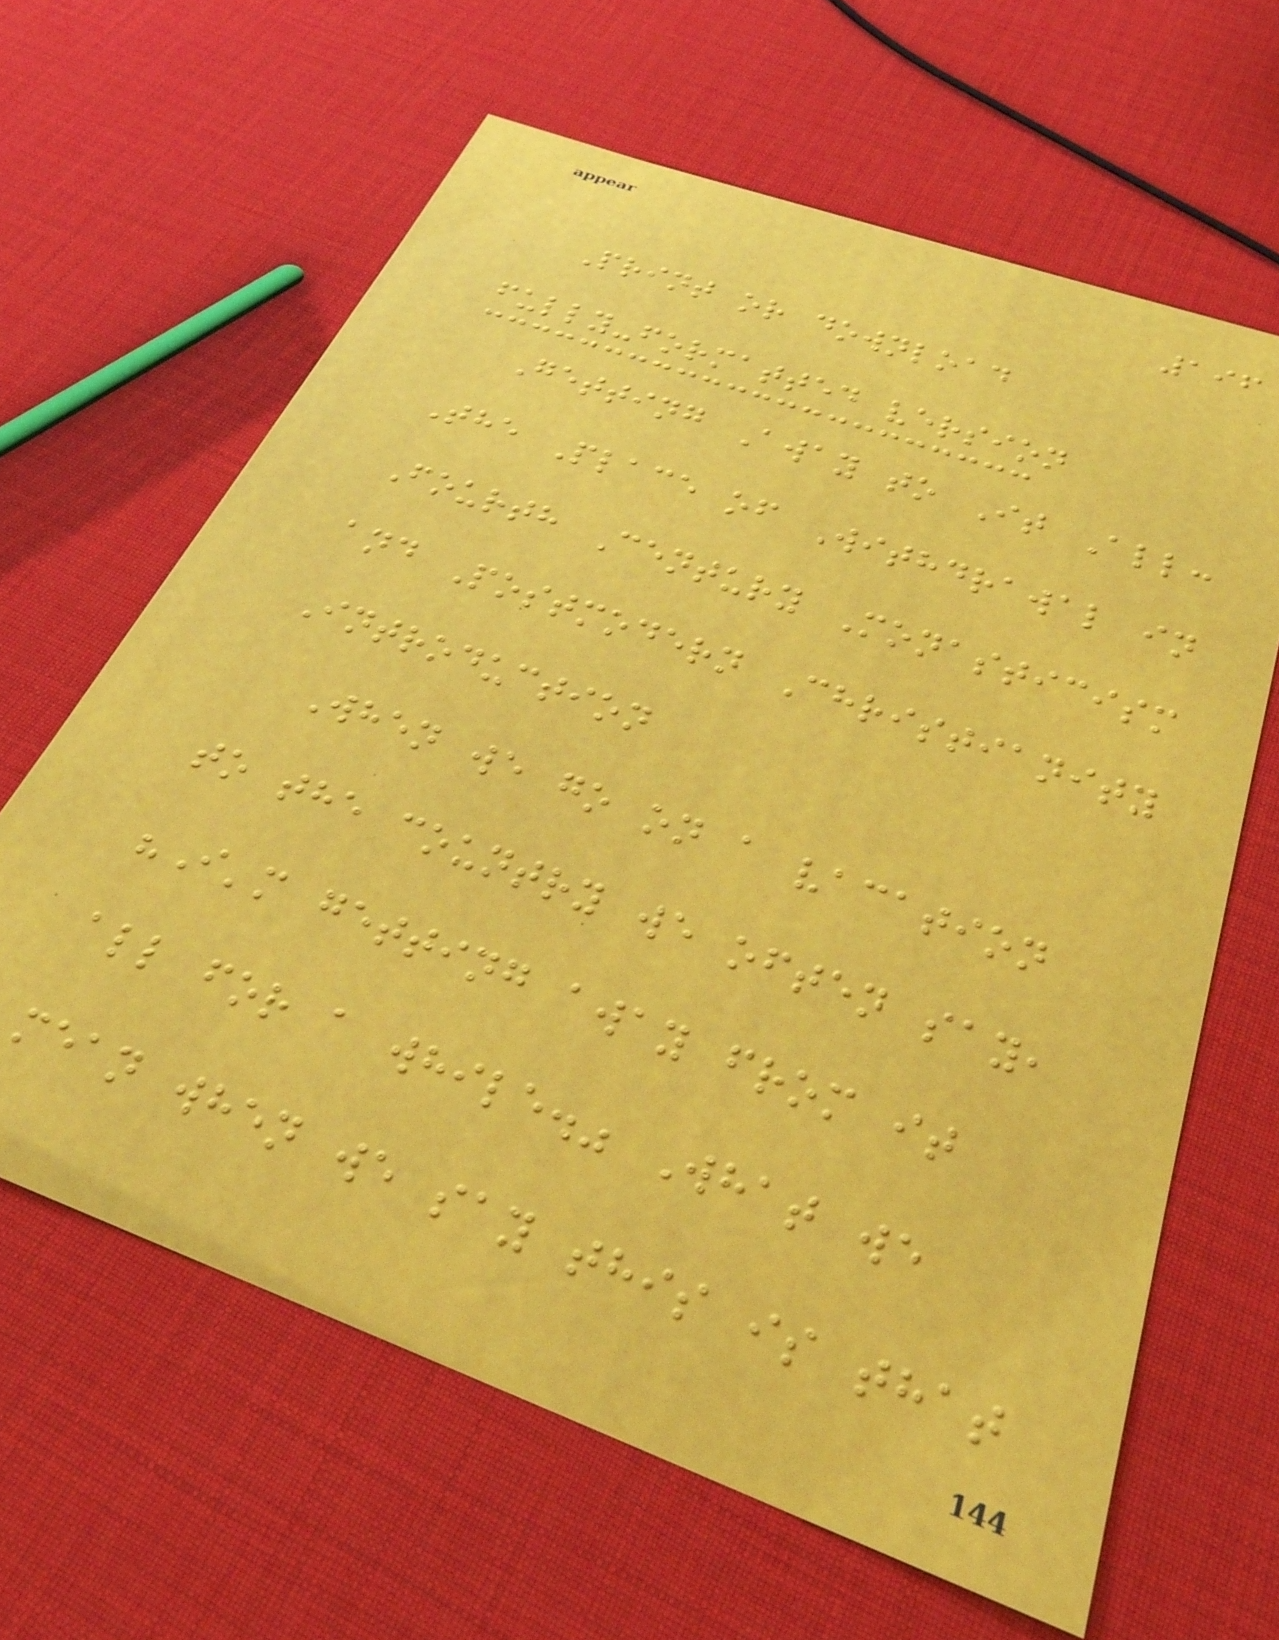196
Print or download
fully-formatted version
Getting Away to It All:
The Place of Withdrawal in
Fourth Century Monasticism
and Postmodern Christianity
Introduction
When we go on a vacation
to the country we often say,
"I'm getting away from it
all for a while." What we
mean when we say this is that
